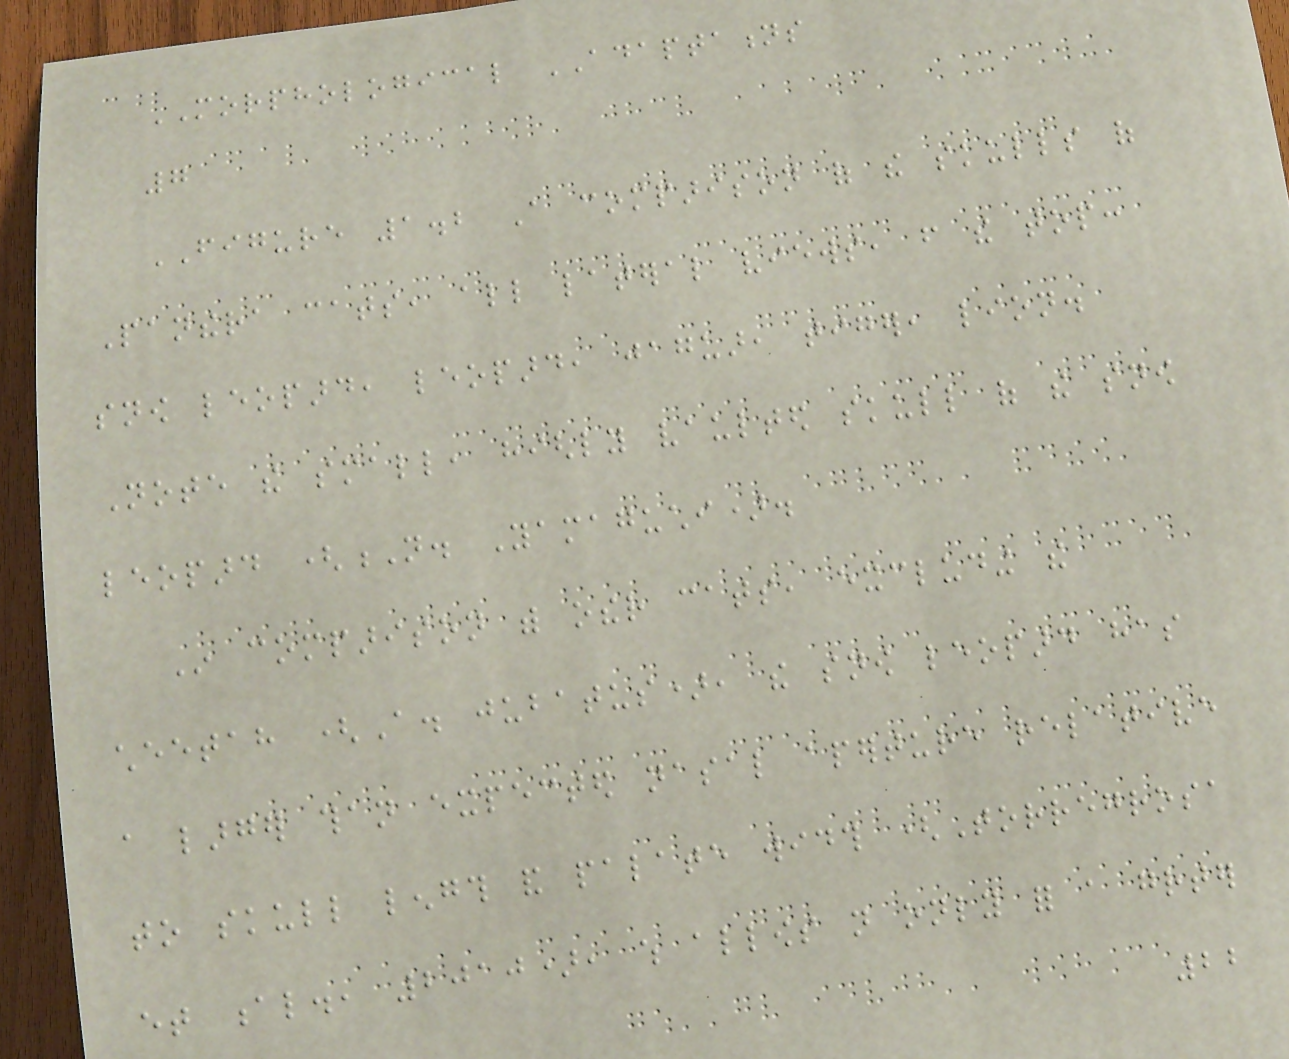MORPHOLOGICAL ADAPTATIONS
7
FIGURE 1.2 A comparison of the skulls of
Panthera cats, all lateral views, from the top:
snow leopard, leopard, jaguar, tiger, lion.
Note the small, highly vaulted skull of the snow
leopard (N. Yamaguchi).
In comparison with other cats, excluding the
cheetah (A. jubatus), the snow leopard has
a larger than expected nasal aperture relative
to skull length and palate width (Torregrosa
et al., 2010), which allows not only for a greater
22
